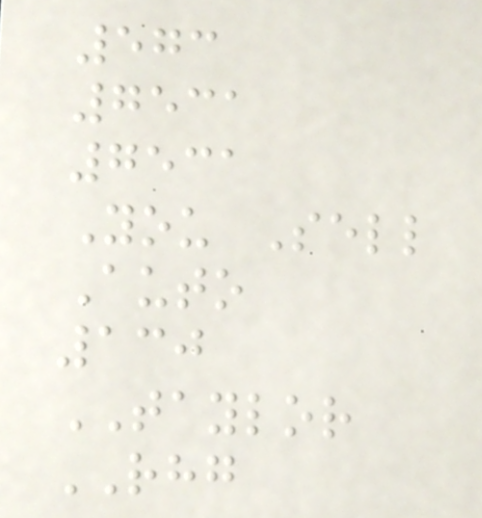573
7531
7531
You Sell
Auto
130
TAYLOR
RHG
